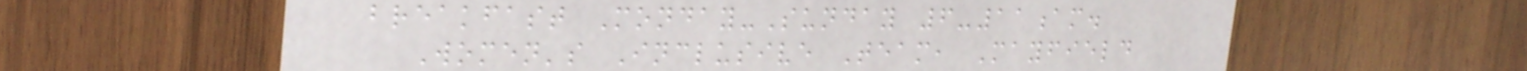breakfast Monday-Sunday 6-11am.
Women's Inclusive Team, Mayfield
